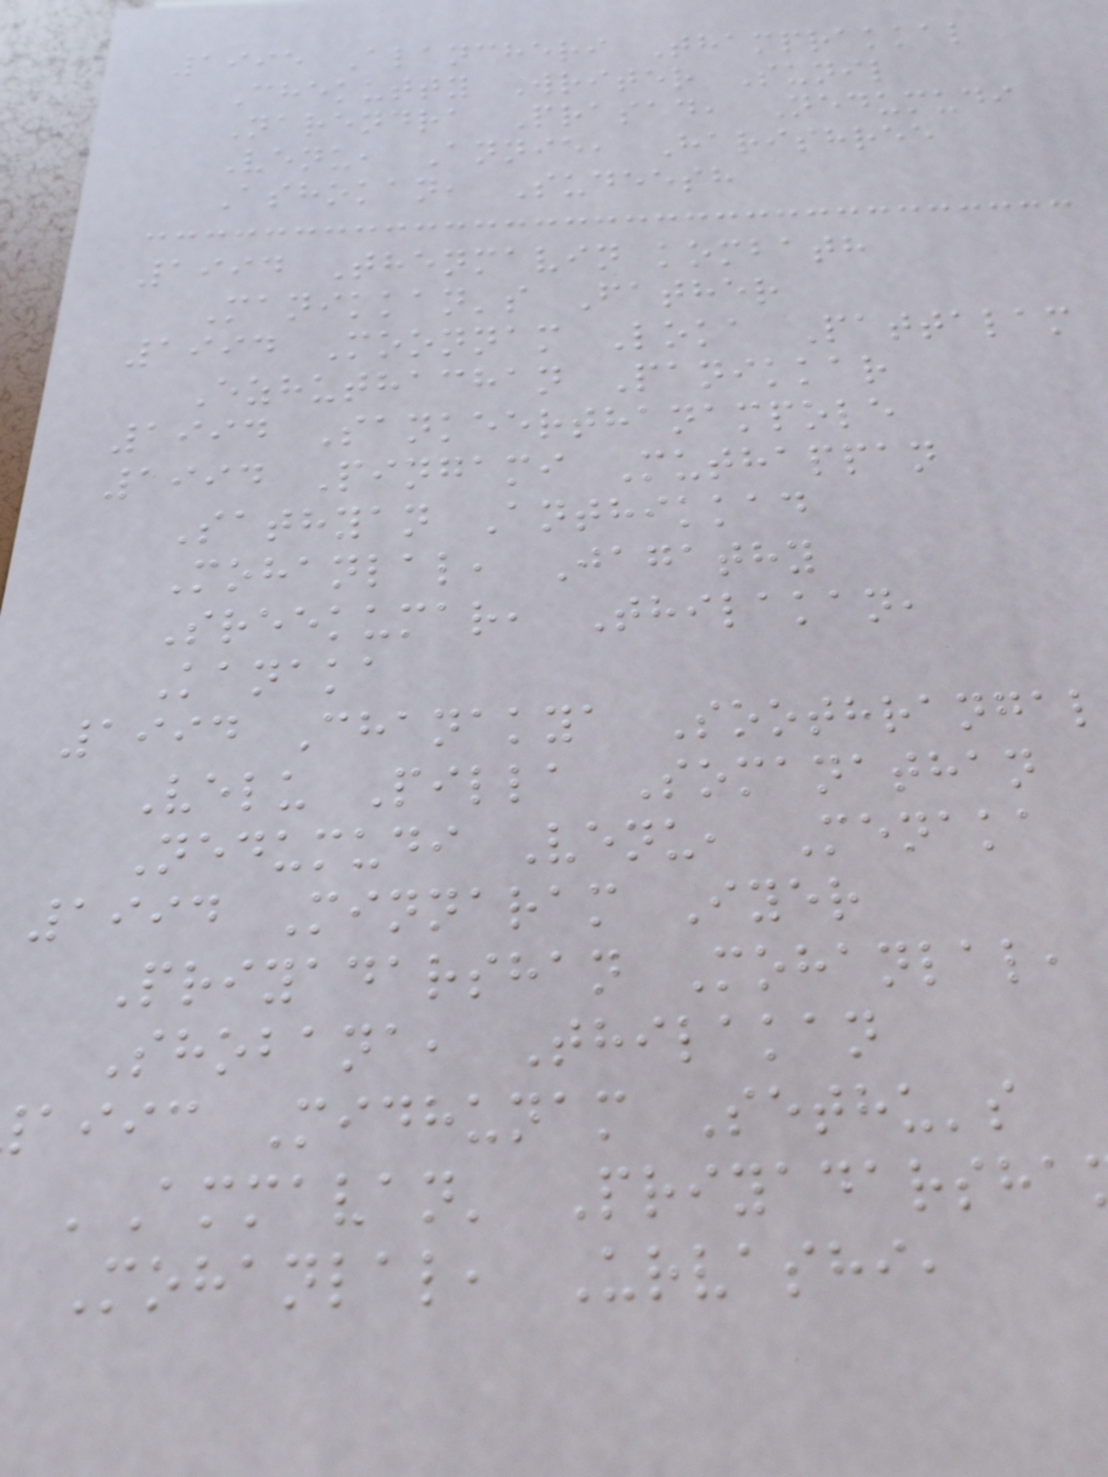1995 Alancheri Thamprakkal
Chekutty Writer Sunil
Narendra Prasad, Nedumudi
Venu, Annie, Harishree
Ashokan, Sudeesh
1994 Thenmavin kombath
Manikkan's Father
1994 Moonnam Loka Pattalam
Ezhuthachan Panikkar
1994 Sankeerthanampole
1994 Pingami Muthappan
Sathyan Anthikkad
Mohanlal, Jagathy
Sreekumar, Thilakan,
Kanaka
1994 Chanakya Soothrangal
Velu Pilla Somanathan
Nedumudi Venu, Menaka
1994 Minnaram Iyer
Priyadarshan Mohanlal,
Shobana, Thilakan
aiic Midhunam Sethu's
'Ammavan' Priyadarsha
Mohanlal, Urvashi,
